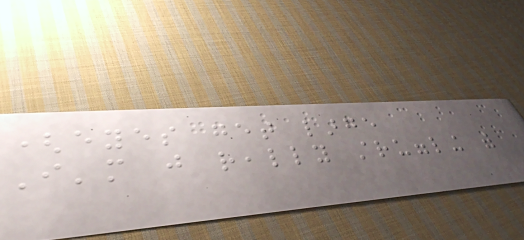(eyes get large
I'm just really struggling with
